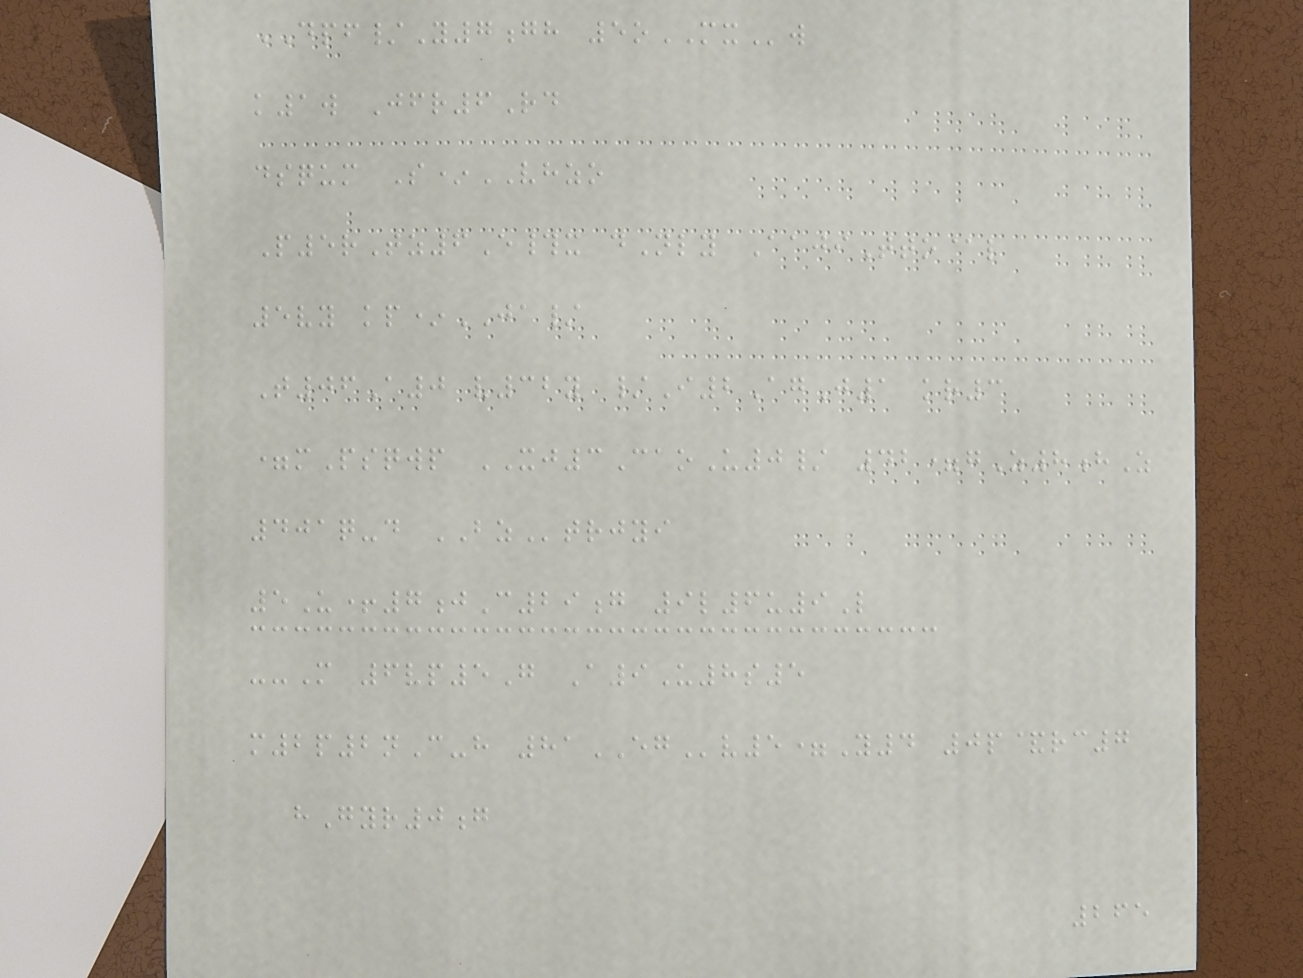DPF/Y7gh 5oMXw
k1w Jfr6Rd
dsqum S*VHZO
P5rTz6E#x dNly AajiTto@l
5vy kp*JA/
T06A0 v32y /I2AgJ1 kr3
=mPsqwp XJ3CaoU0/ 42=gZ8hZ
401q-d BZtrjyi
5U+7jC29g 9l6u9L
--M 6vp5G A9U8s5
m2p2nC-h 81EGv5=Y4 0p&rc7
hGyr0g
265
